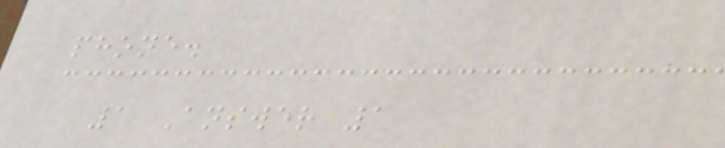phone.
1 Answer 1
